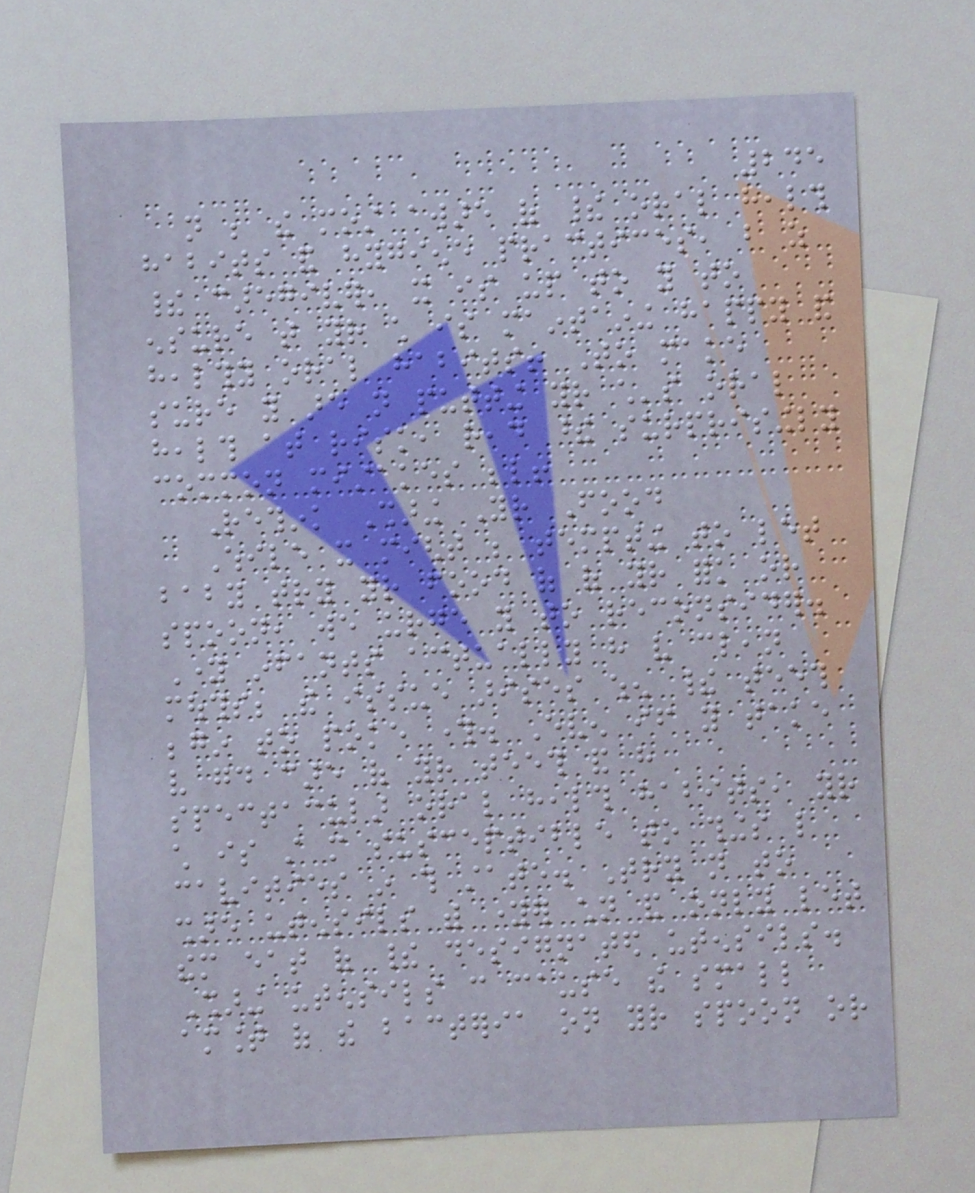245
not be the most aware of their oral health
habits and hygiene practices, but as
their caregiver, it is up to you to
ensure that your child is maintaining happy and
healthy oral habits! To make
sure you are not putting your child's oral
health at risk, read these surprisingly
common mistakes below!
Rethink Sharing Your Food
While it might be tempting to let
baby try your food of of your fork or
spoon, we urge you to reconsider.
Young infants actually have very clean
mouths; the issue arises when their teeth
begin to poke through. Even if you take
very good care of your teeth and have
spectacular oral health habits, your
child is still more susceptible to things like
cavities in this state. Try not to
share utensils with younger children and only let
them eat of their designated utensils.
Sharing utensils can cause the small
amount of the bacteria on your spoon or
